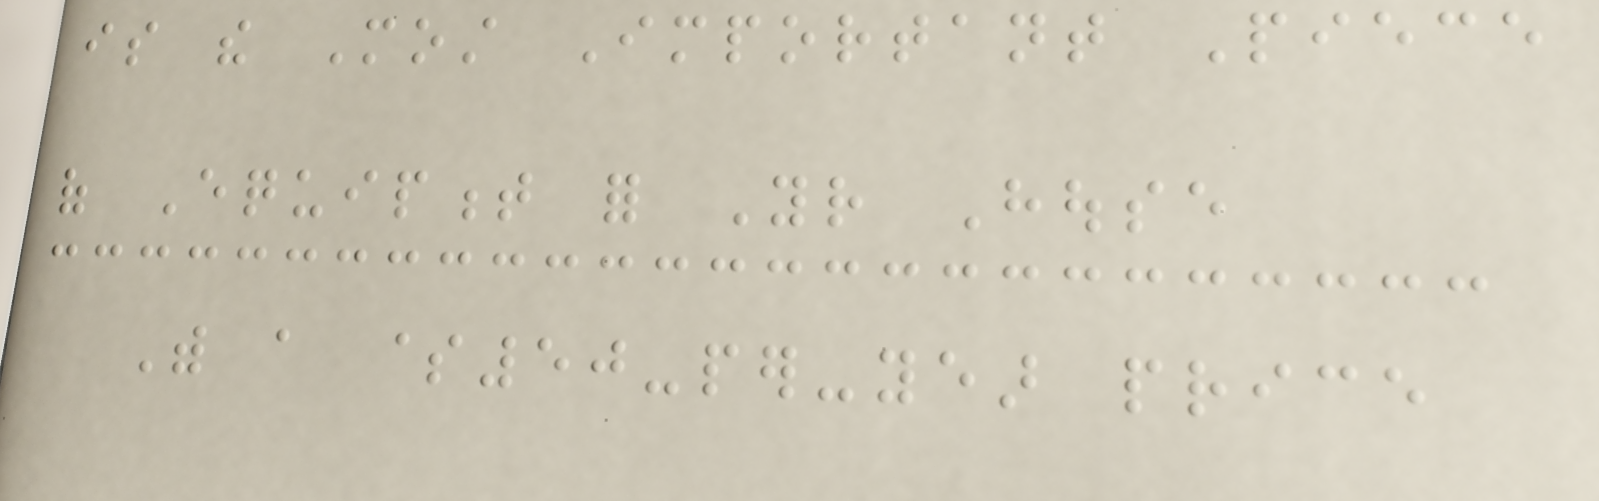is the Most Important Piece
of Equipment for Your House
With a $50-per-year price
